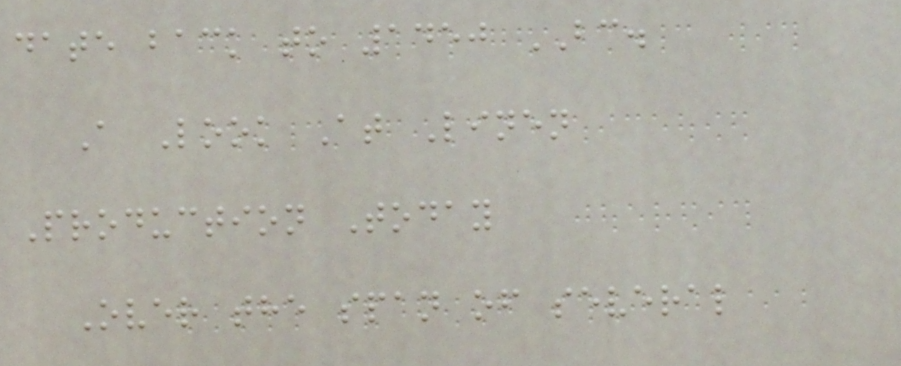date back to 1450 BC.
A Look At Linen
Production Today
Over the span of several
